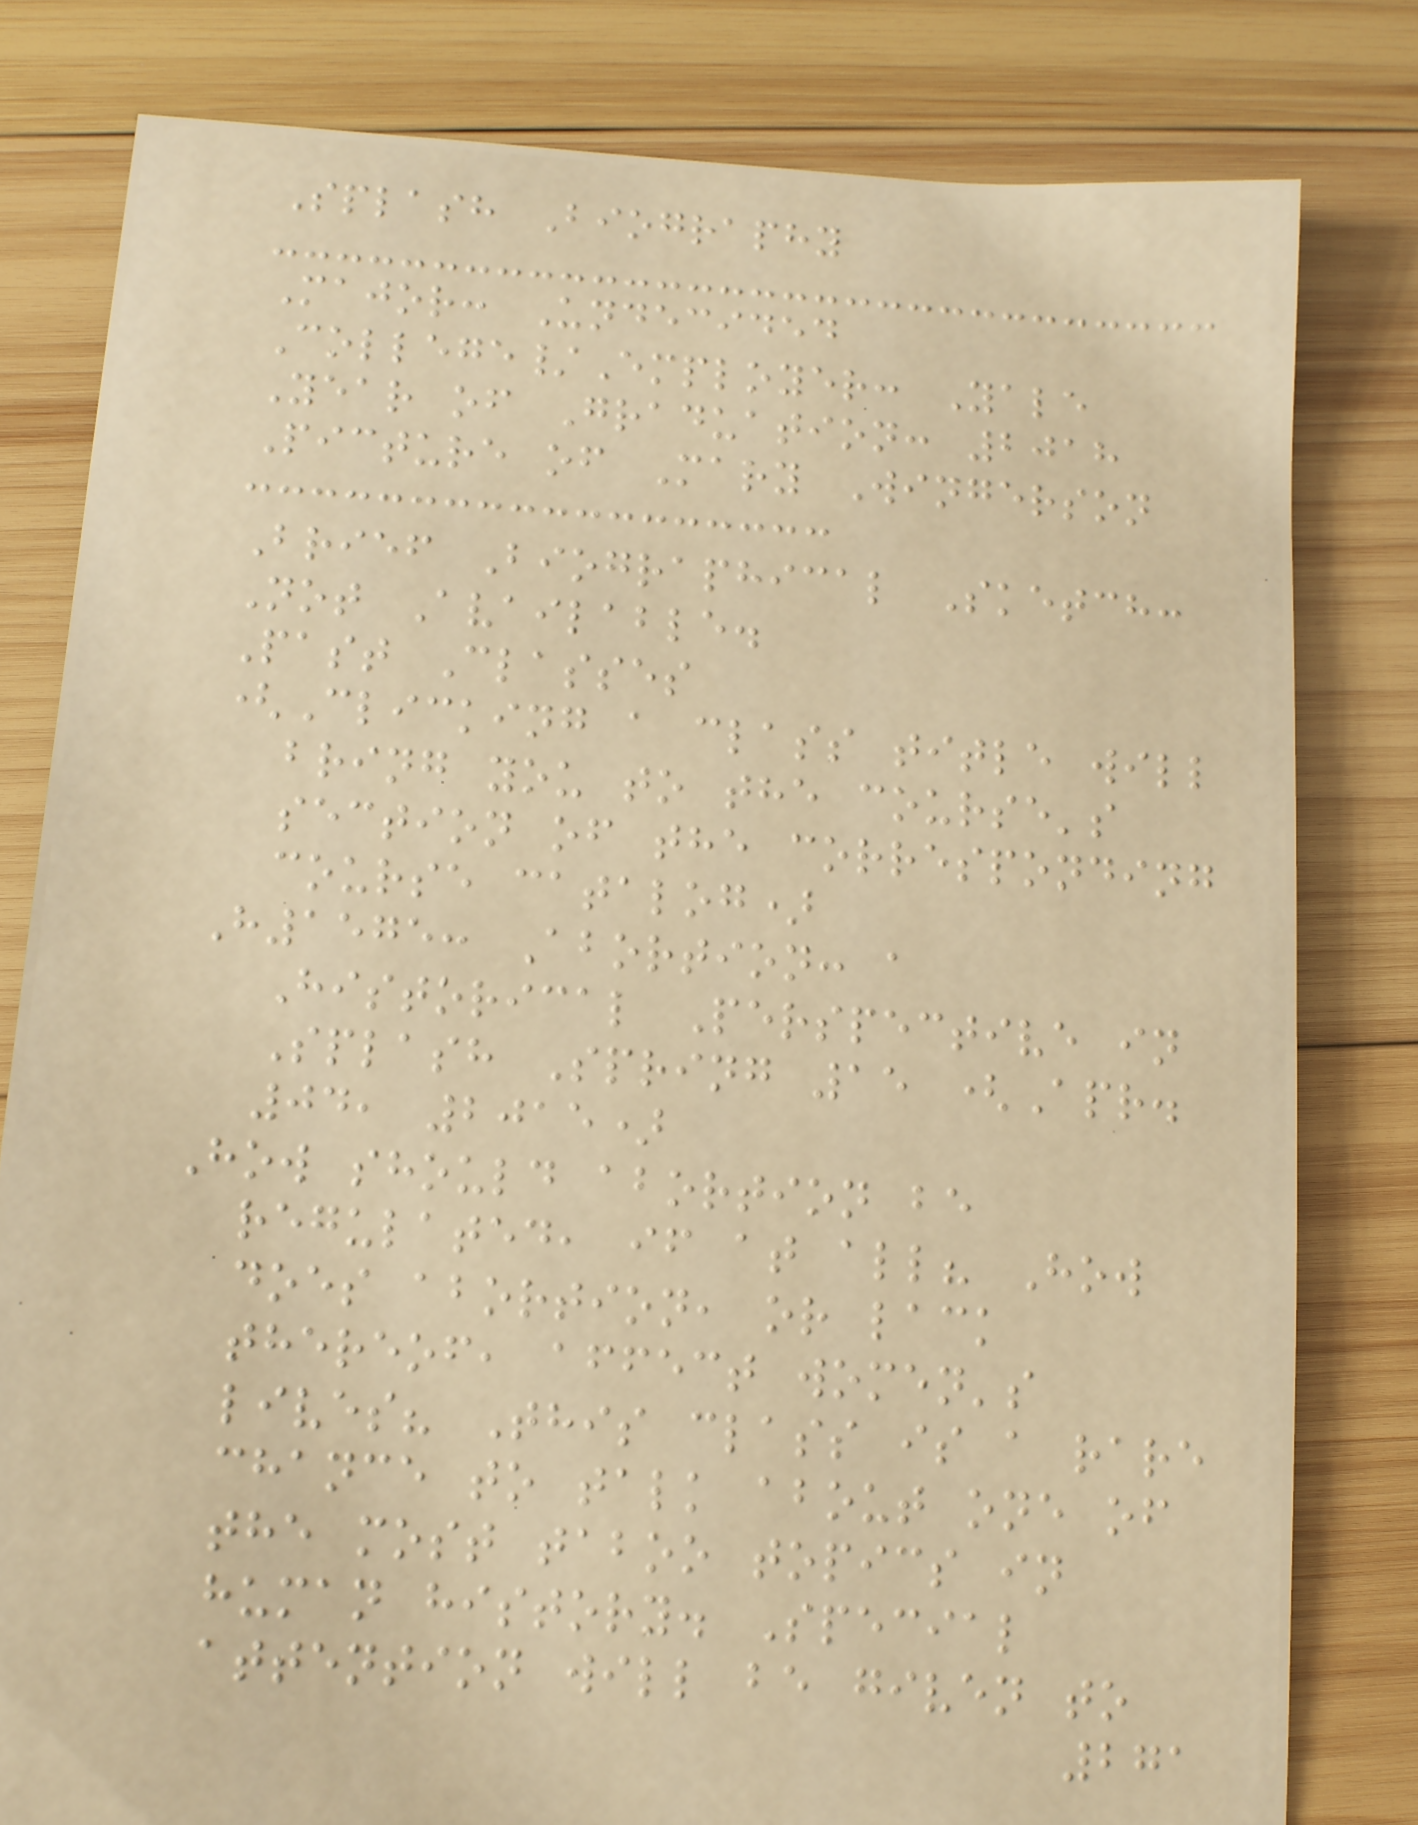Splash Biography
Major: Undecided
College/Employer: Yale
Year of Graduation: 2018
Picture of Mary Wingerson
Brief Biographical Sketch:
Not Available.
Past Classes
(Clicking a class title will
bring you to the course's
section of the corresponding
course catalog)
H1575: Abortion: a
Historical Perspective in
Splash Spring 15 (Apr.
04, 2015)
How should abortion be
regulated, if at all? How
does abortion, or lack
thereof, affect women's
lives? This class is a rare
chance to talk about one of
the most taboo topics in
human history. Special
attention will be given to
271
